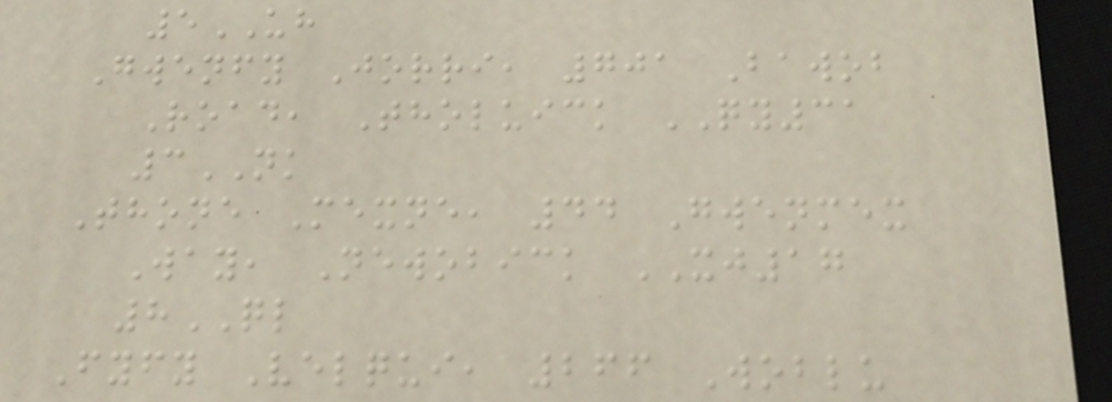5UH
Gwenfy Jorri, 701 Bawob
Road, Tholuick QY31
3NK
Thone Mexne, 44 Gwenmex
Way, Newobick XJ17
8QL
Fyfy Velqui, 266 Woblu
